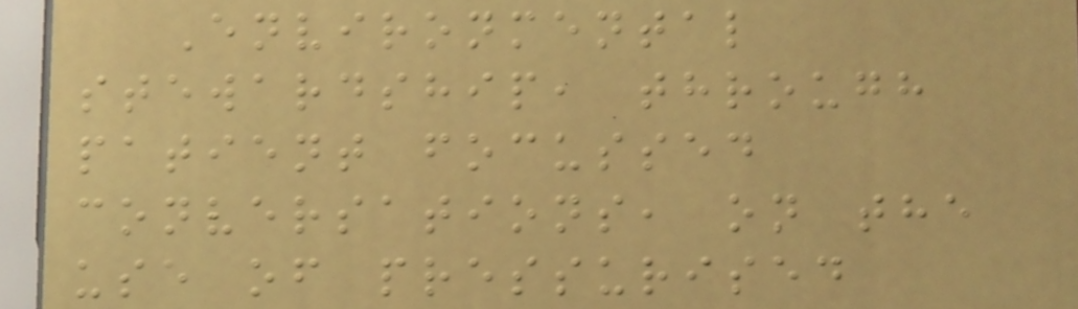Environmental
stewardship, through
patient focussed
conversations, on the
use of pressurised
